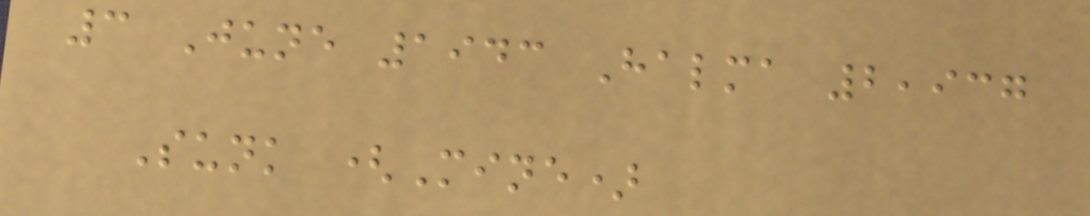3 June 1943 Halma 2,937
Sunk (Mine)
